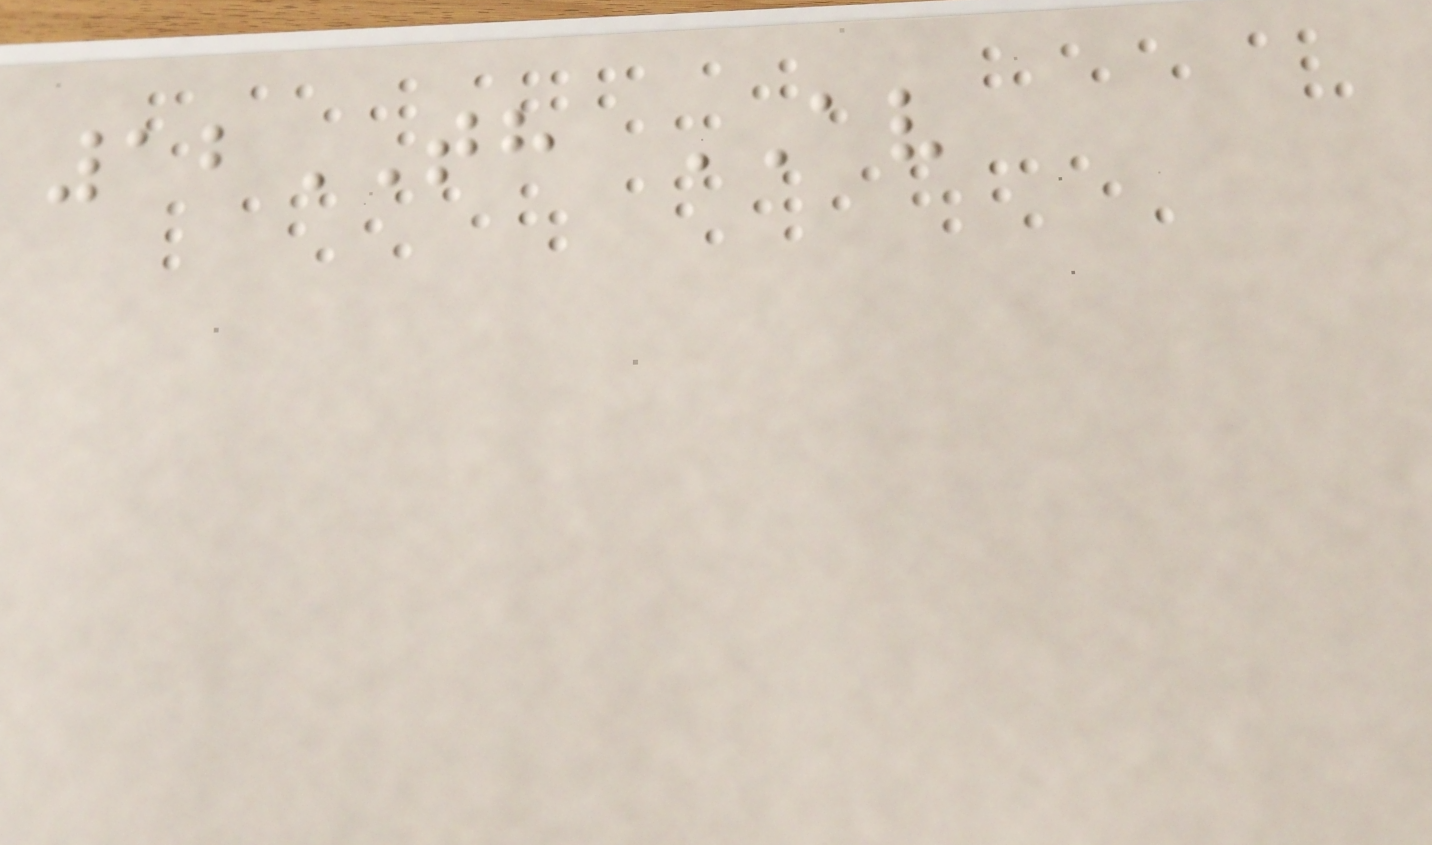12TH AV
